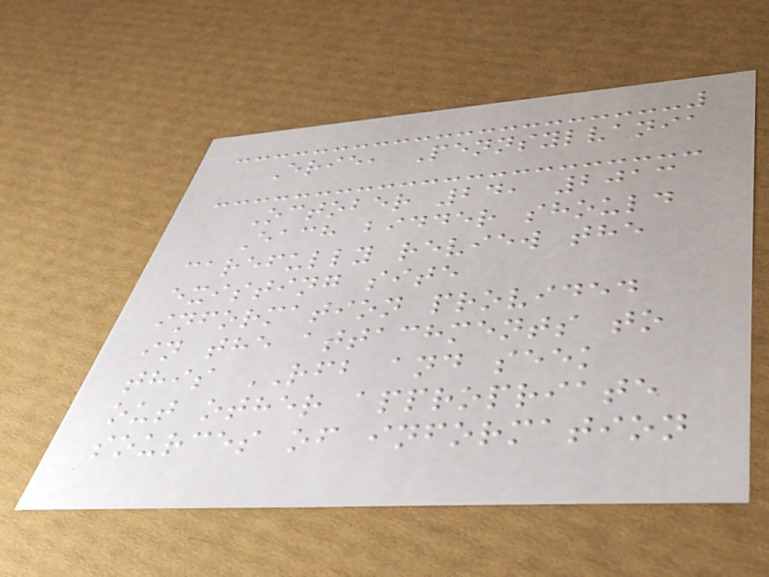Erie, Pennsylvania
October 24, 2013
Each bidder should
carefully review the
existing site
information provided
in the attachments to
this RFB and seek
out other appropriate
sources of information
